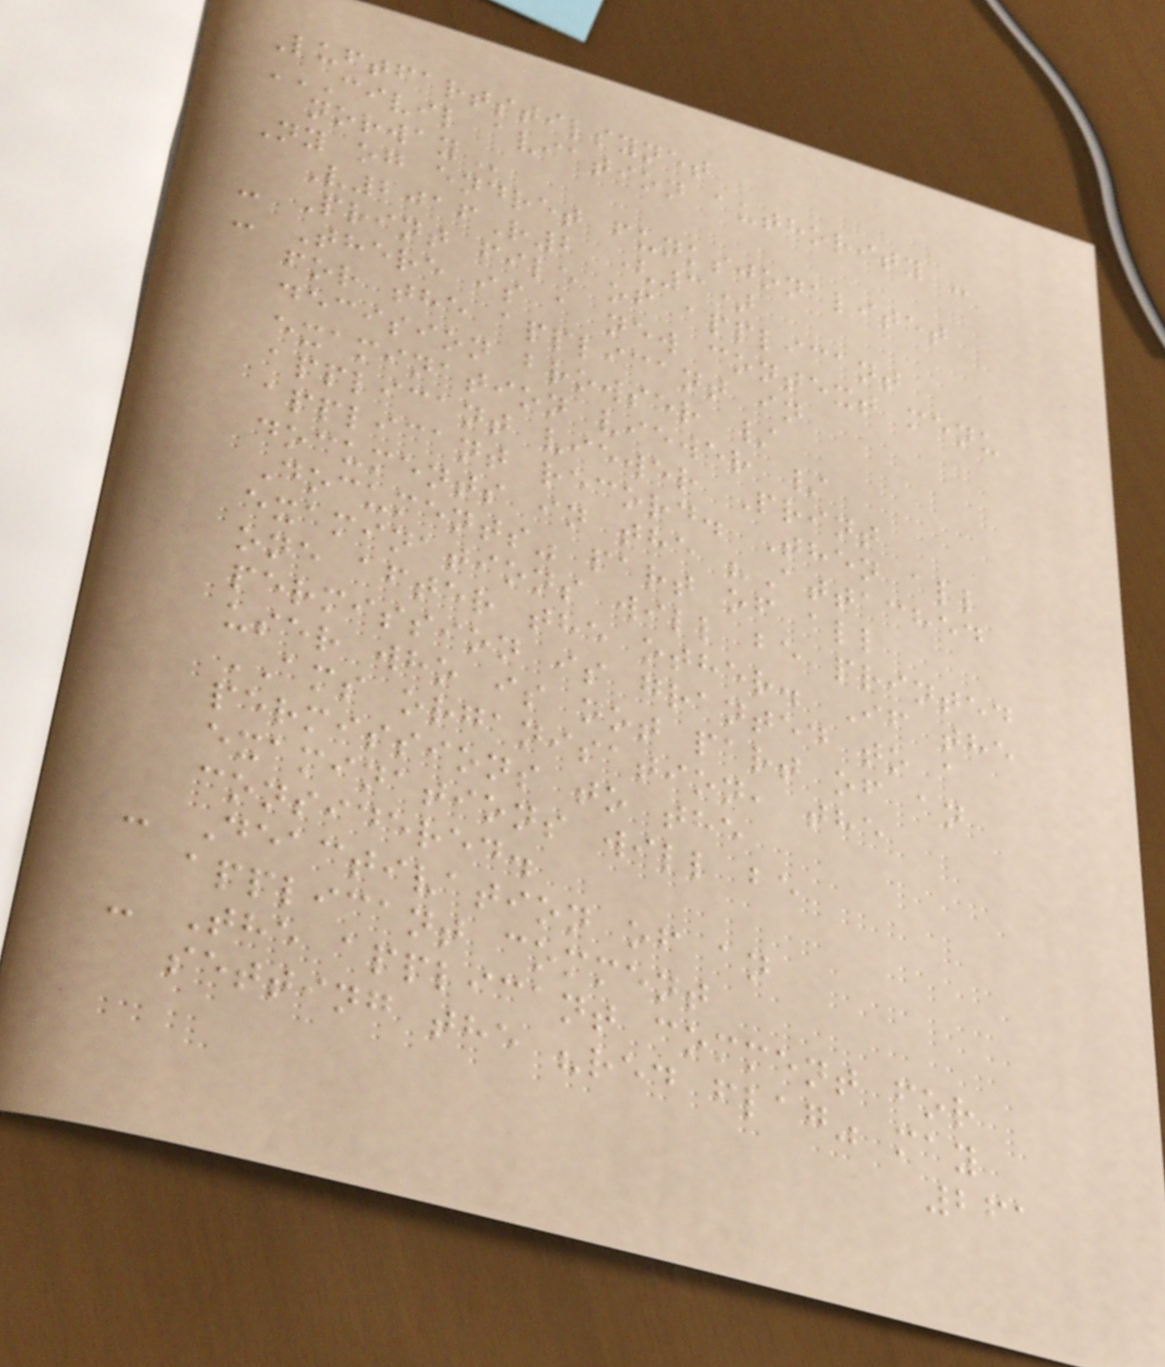Luftfartstilsynet
CIVIL AVIATION AUTHORITY -
NORWAY
Ny og endret funksjonalitet
V2016R2 (3)
- Print file of applicant
- There is a new context menu
for the applicant in
decision browser /
examination viewer /
applicant viewer Print
applicant record. Then all
documents in the "Attached
Documents" part of all
examinations will be printed
one after the other. If the
permission is granted to a
user who is not part of an
AMS organisation, the
permissions to the
examinations will be
considered.
- Deactivation of an
applicant comment
- The applicant comment for
setting the "red flag" may
261
